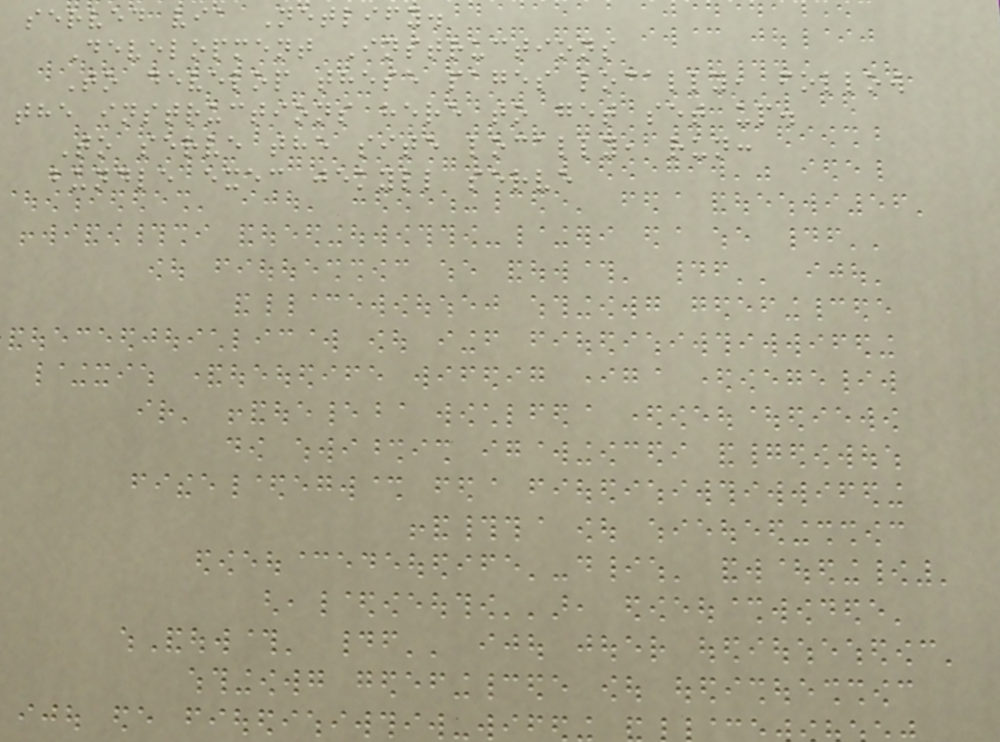served via Netlify.
Development Instructions
To develop these pages locally, follow
the instructions here to get set up.
To serve the site locally, run:
bundle exec jekyll serve
